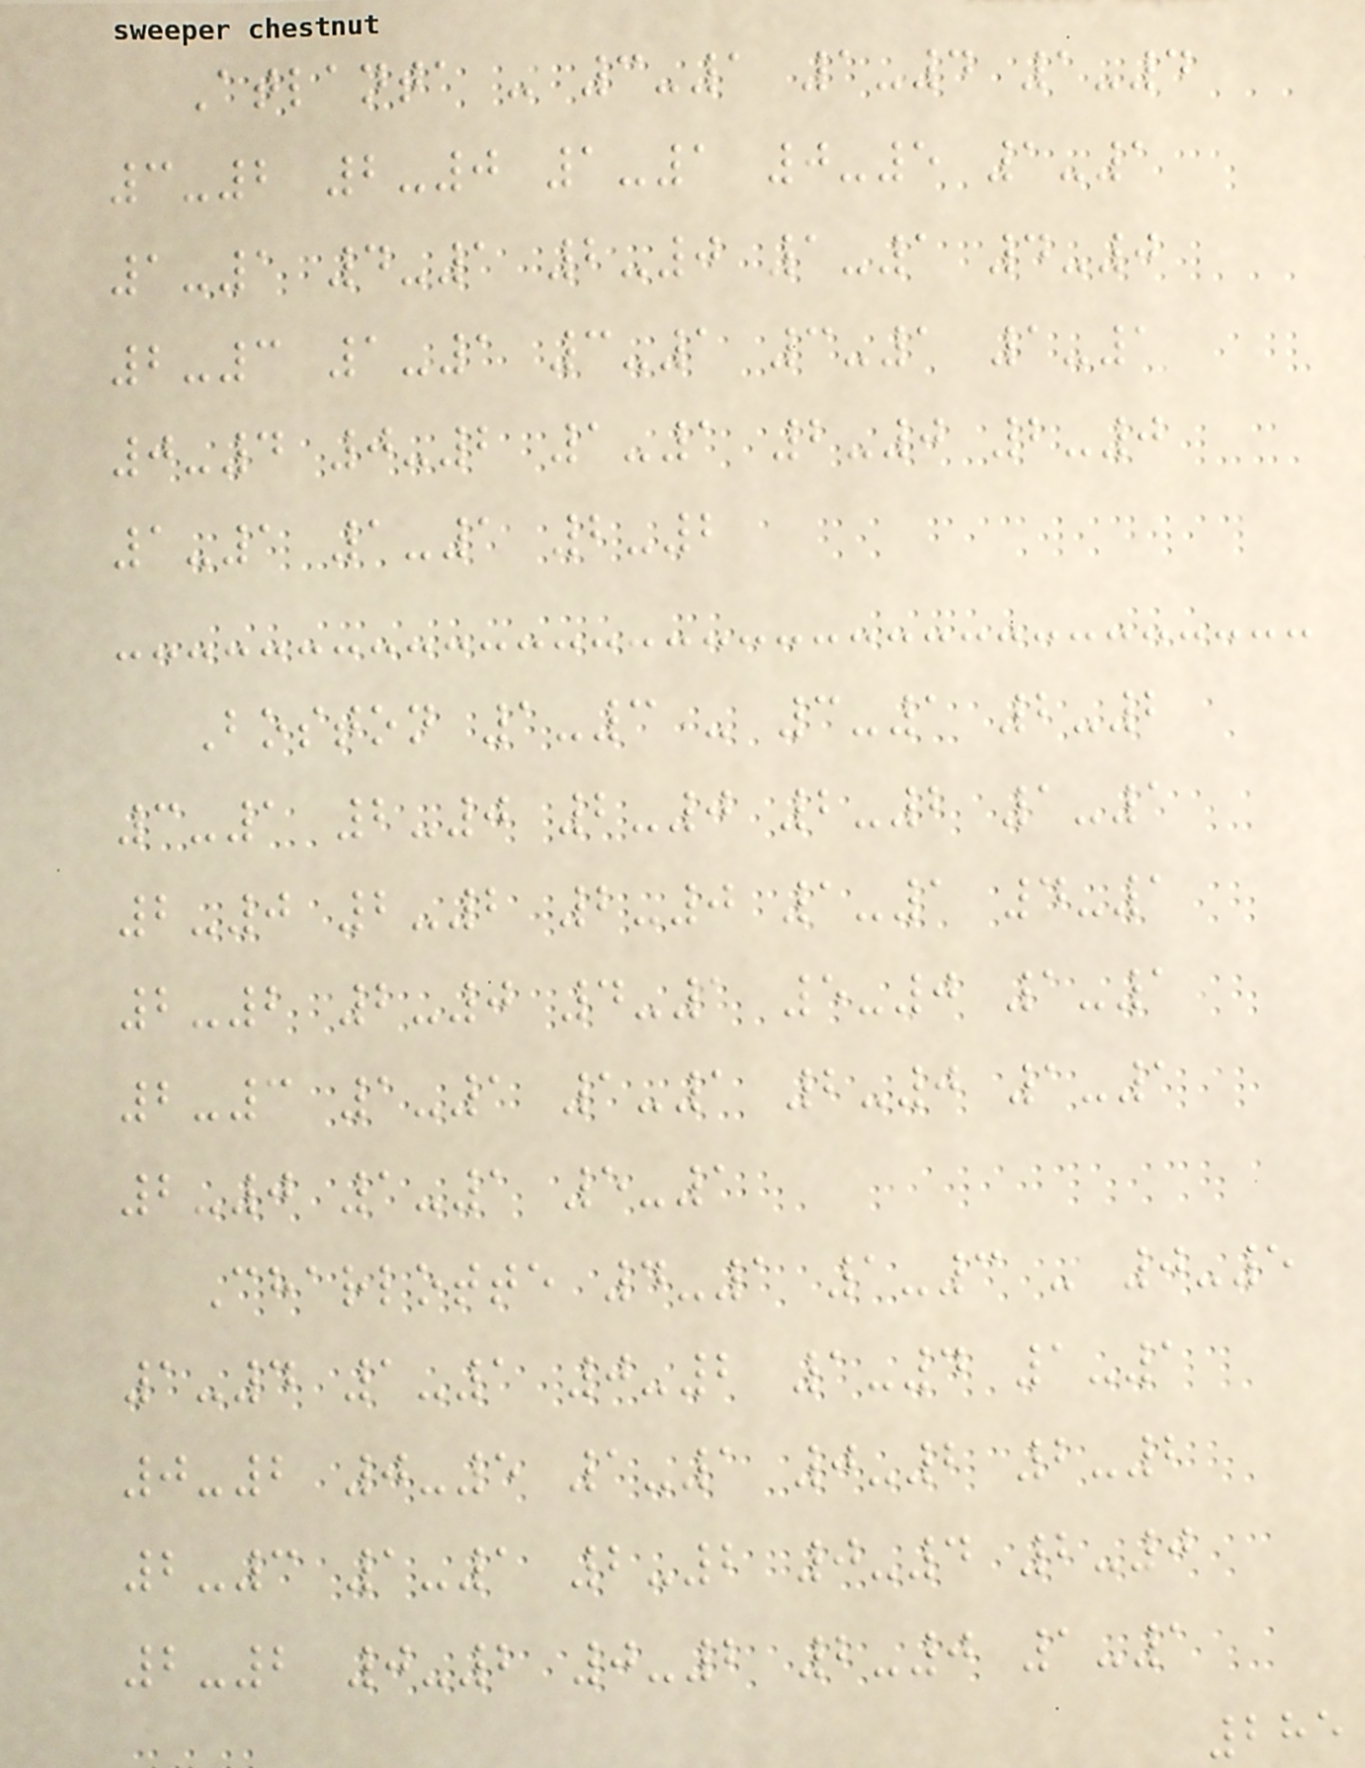Atlanta - 3-1 1-4 1-4
3-2 2-0 1-1 0-5 1-1
1-1 4-1 2-0 1-1 4-0
2-3 1-1 3-1 3-1 1-1
0-4 0-2 1-1 2-0 2-0
1-1 1-1 2-2
Boston 1-3 - 3-1 2-2
3-1 2-0 2-0 2-2 1-1
2-0 2-2 2-0 1-1 4-1
2-2 2-0 4-1 5-0 1-1
2-3 1-1 1-1 2-0 1-1
2-0 1-1 5-1
Charlotte 4-1 1-3 - 0-5
1-4 1-1 0-2 1-4 1-1
0-2 0-5 1-1 0-2 2-2
2-3 1-1 2-2 0-4 2-0
2-2 0-2 0-2 2-0 1-1
285
